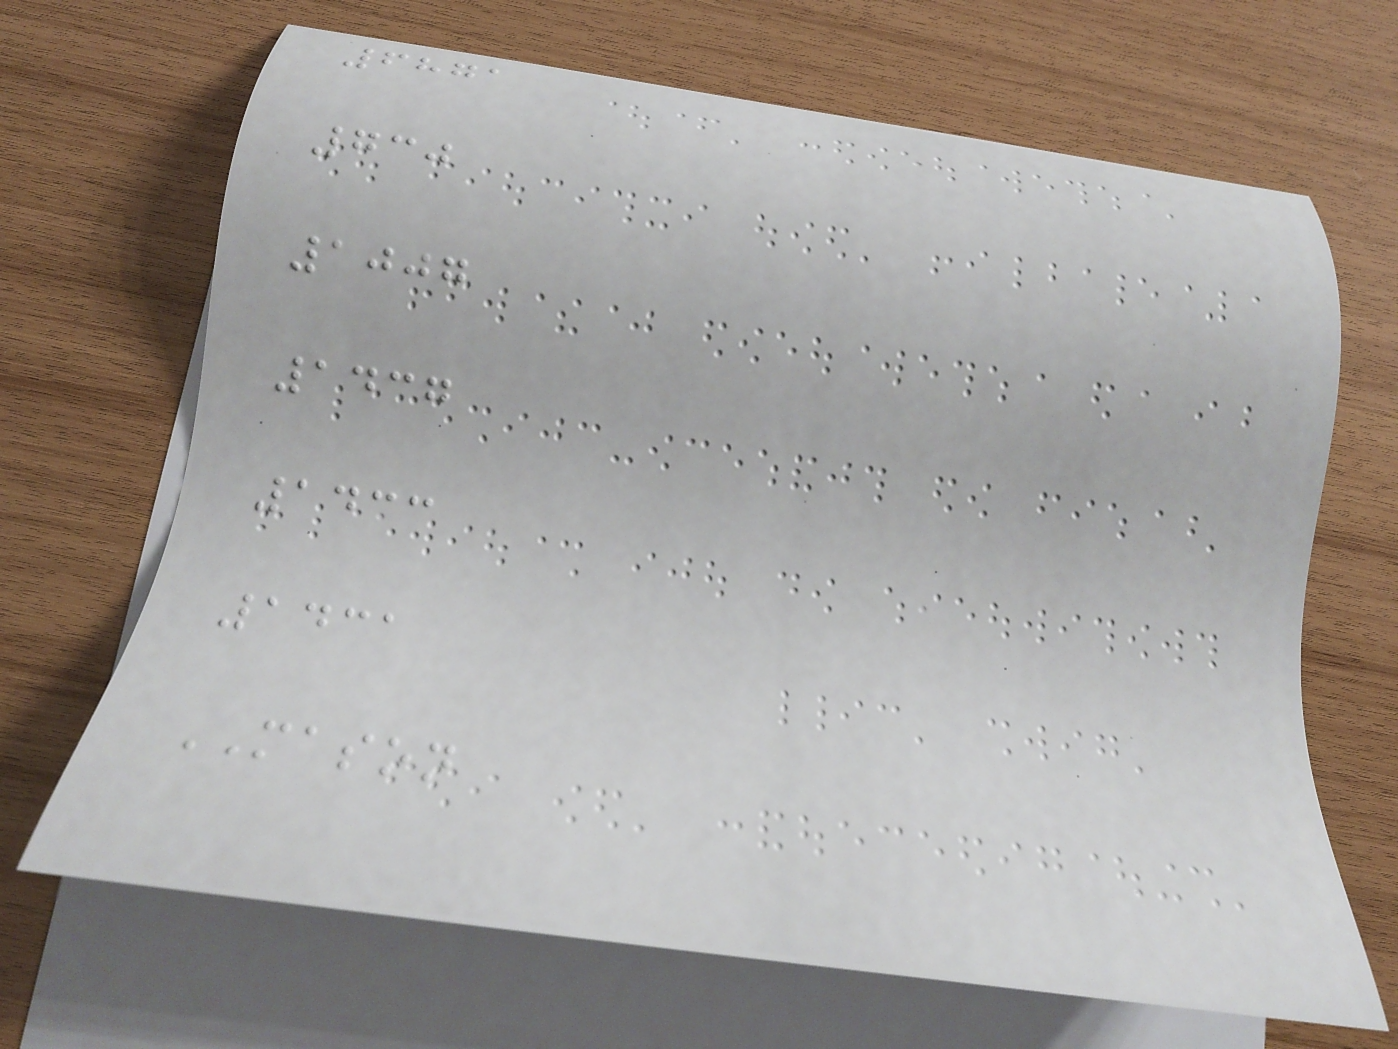6871
730
1007
1437
1433
1431
MASON
